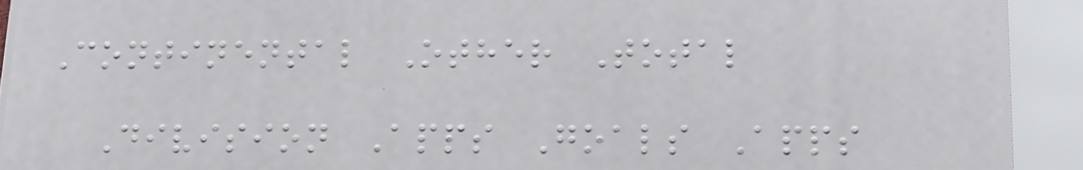Continental Other Total
Division Apps Goals Apps
